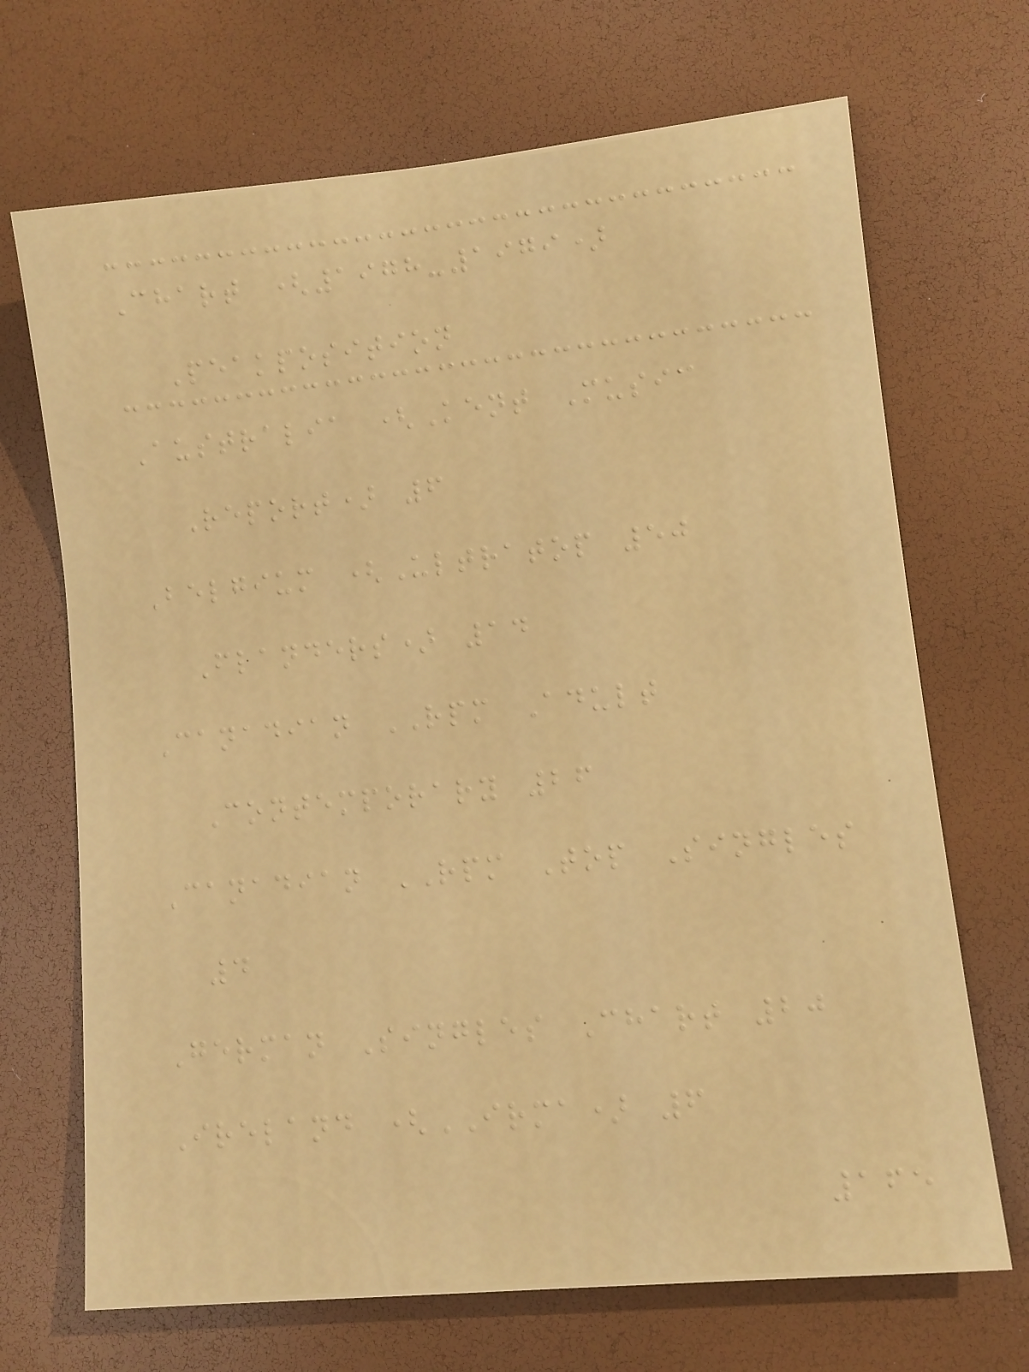Chart (1978-1979)
Peakposition
Australia (Kent Music
Report) 6
Belgium (Ultratop 50
Flanders) 14
Canadian RPM Adult
Contemporary 26
Canadian RPM Top Singles
4
German Singles Chart 20
Ireland (IRMA) 6
165
